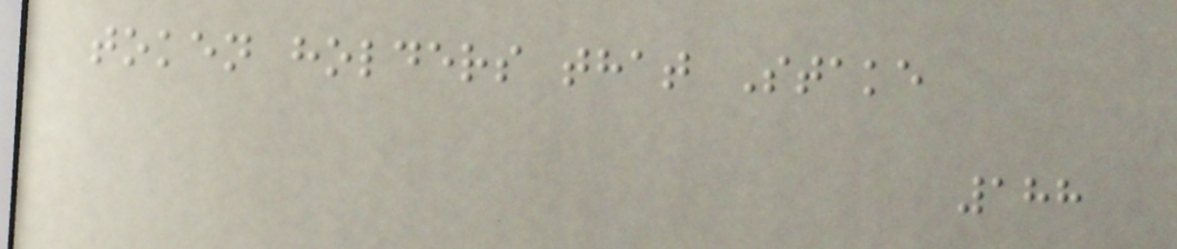token holders that Stake
188
